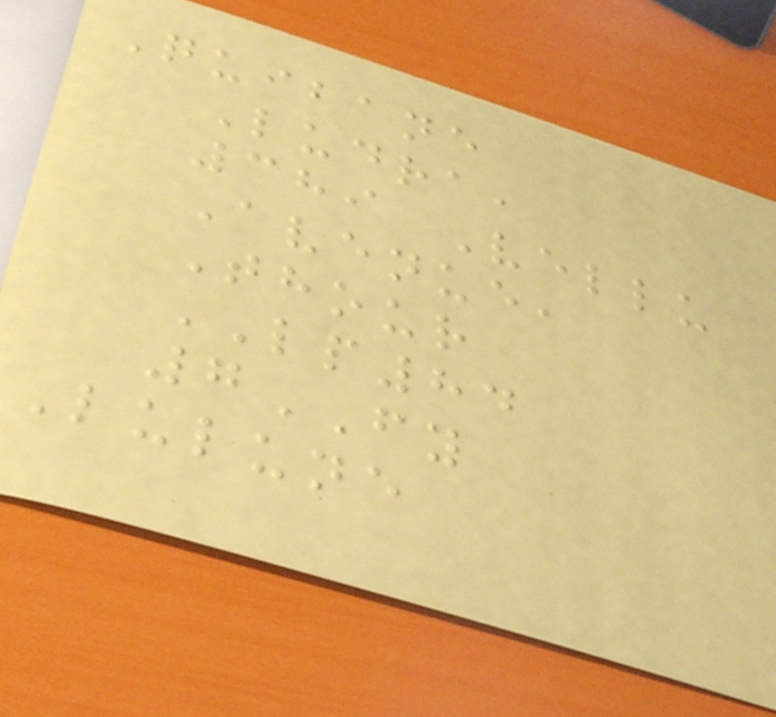Quibane
Ludra,
389 Vellu
Avenue,
Thour
LP84
7FY
Lulune
